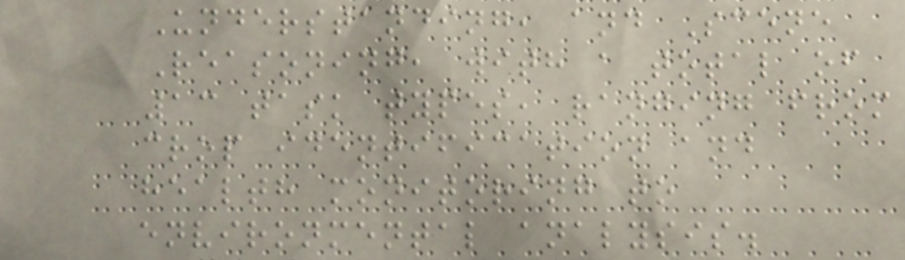Understanding, and Scene
Reasoning, with a total of
13 task types, ranging from
crop identification and
health monitoring to
environmental analysis.
